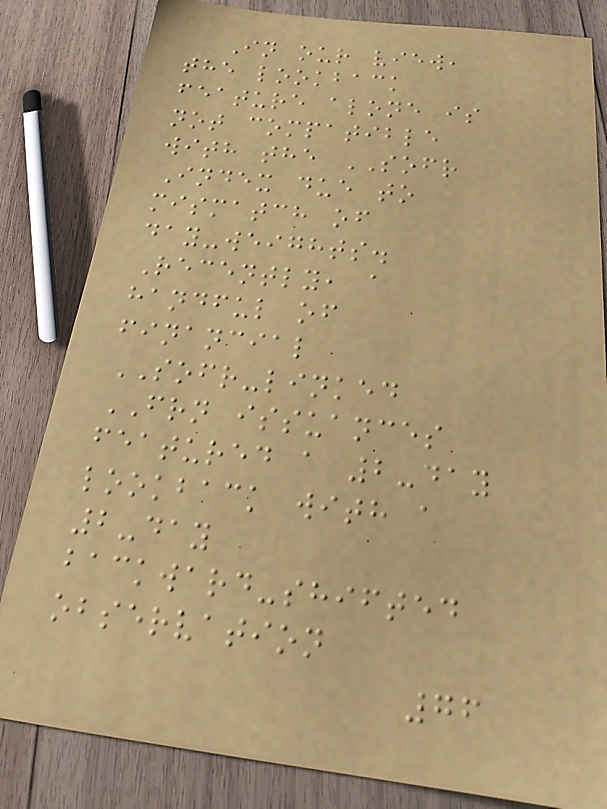In our view,
the lookback
feature alone is
not compatible
with the SOFR
Index due to
mismatch of
day-weights.
Recently, a
handful of
financial
SOFR-linked
FRN issuances
featured a 2-day
lookback with a
2-day
backward-shifted
observation
76
